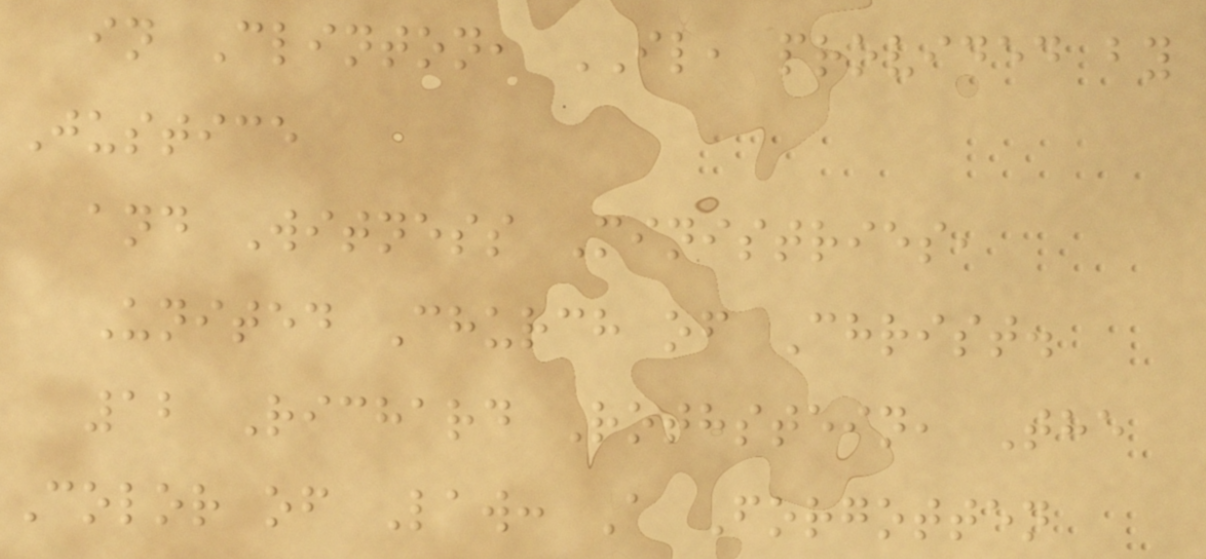in Clinton, IL, provided by
Justice
and Witness Ministries,
United Church of Christ.
12 Richard Rothstein, The
Color of Law: A Forgotten
